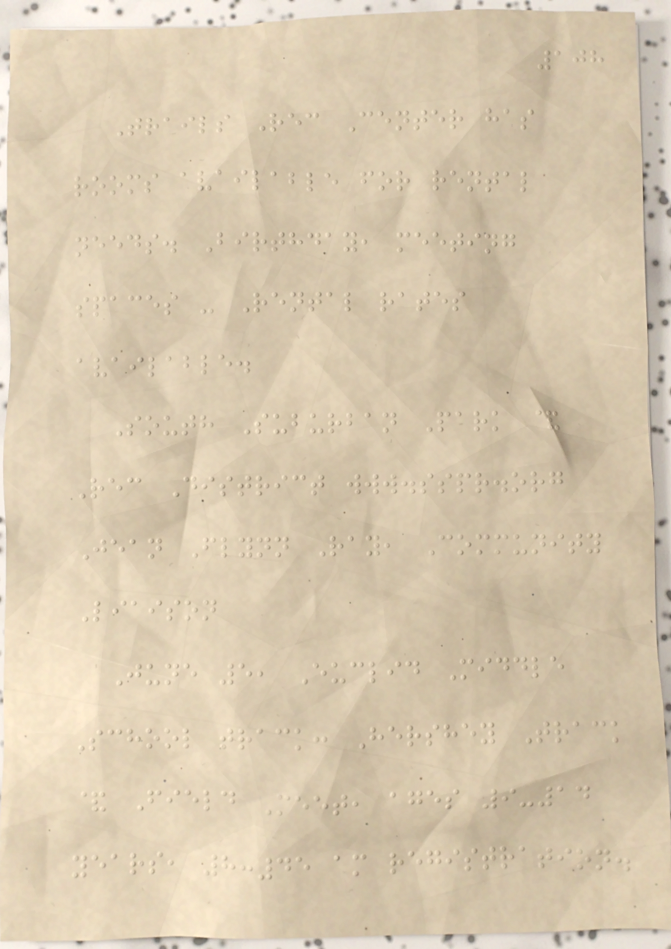108
Trails Rec Center has
rooms available for rental
needs. Birthday, meeting
spaces - Rental rates
available.
South Suburban Park &
Rec District www.sspr.org
Jean Flynn Ray, Community
Liaison
June 5, Euclid Middle
School track: Hershey Track
& Field Meet, ages 9-14
years, 8:45 am registration.
